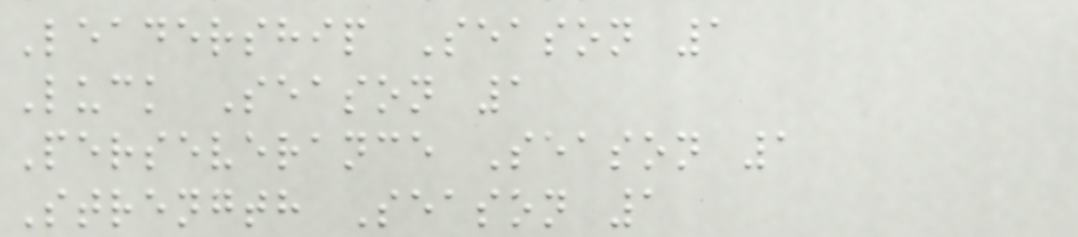Leadership Season 1
Luck Season 1
Perseverance Season 1
Strength Season 1
